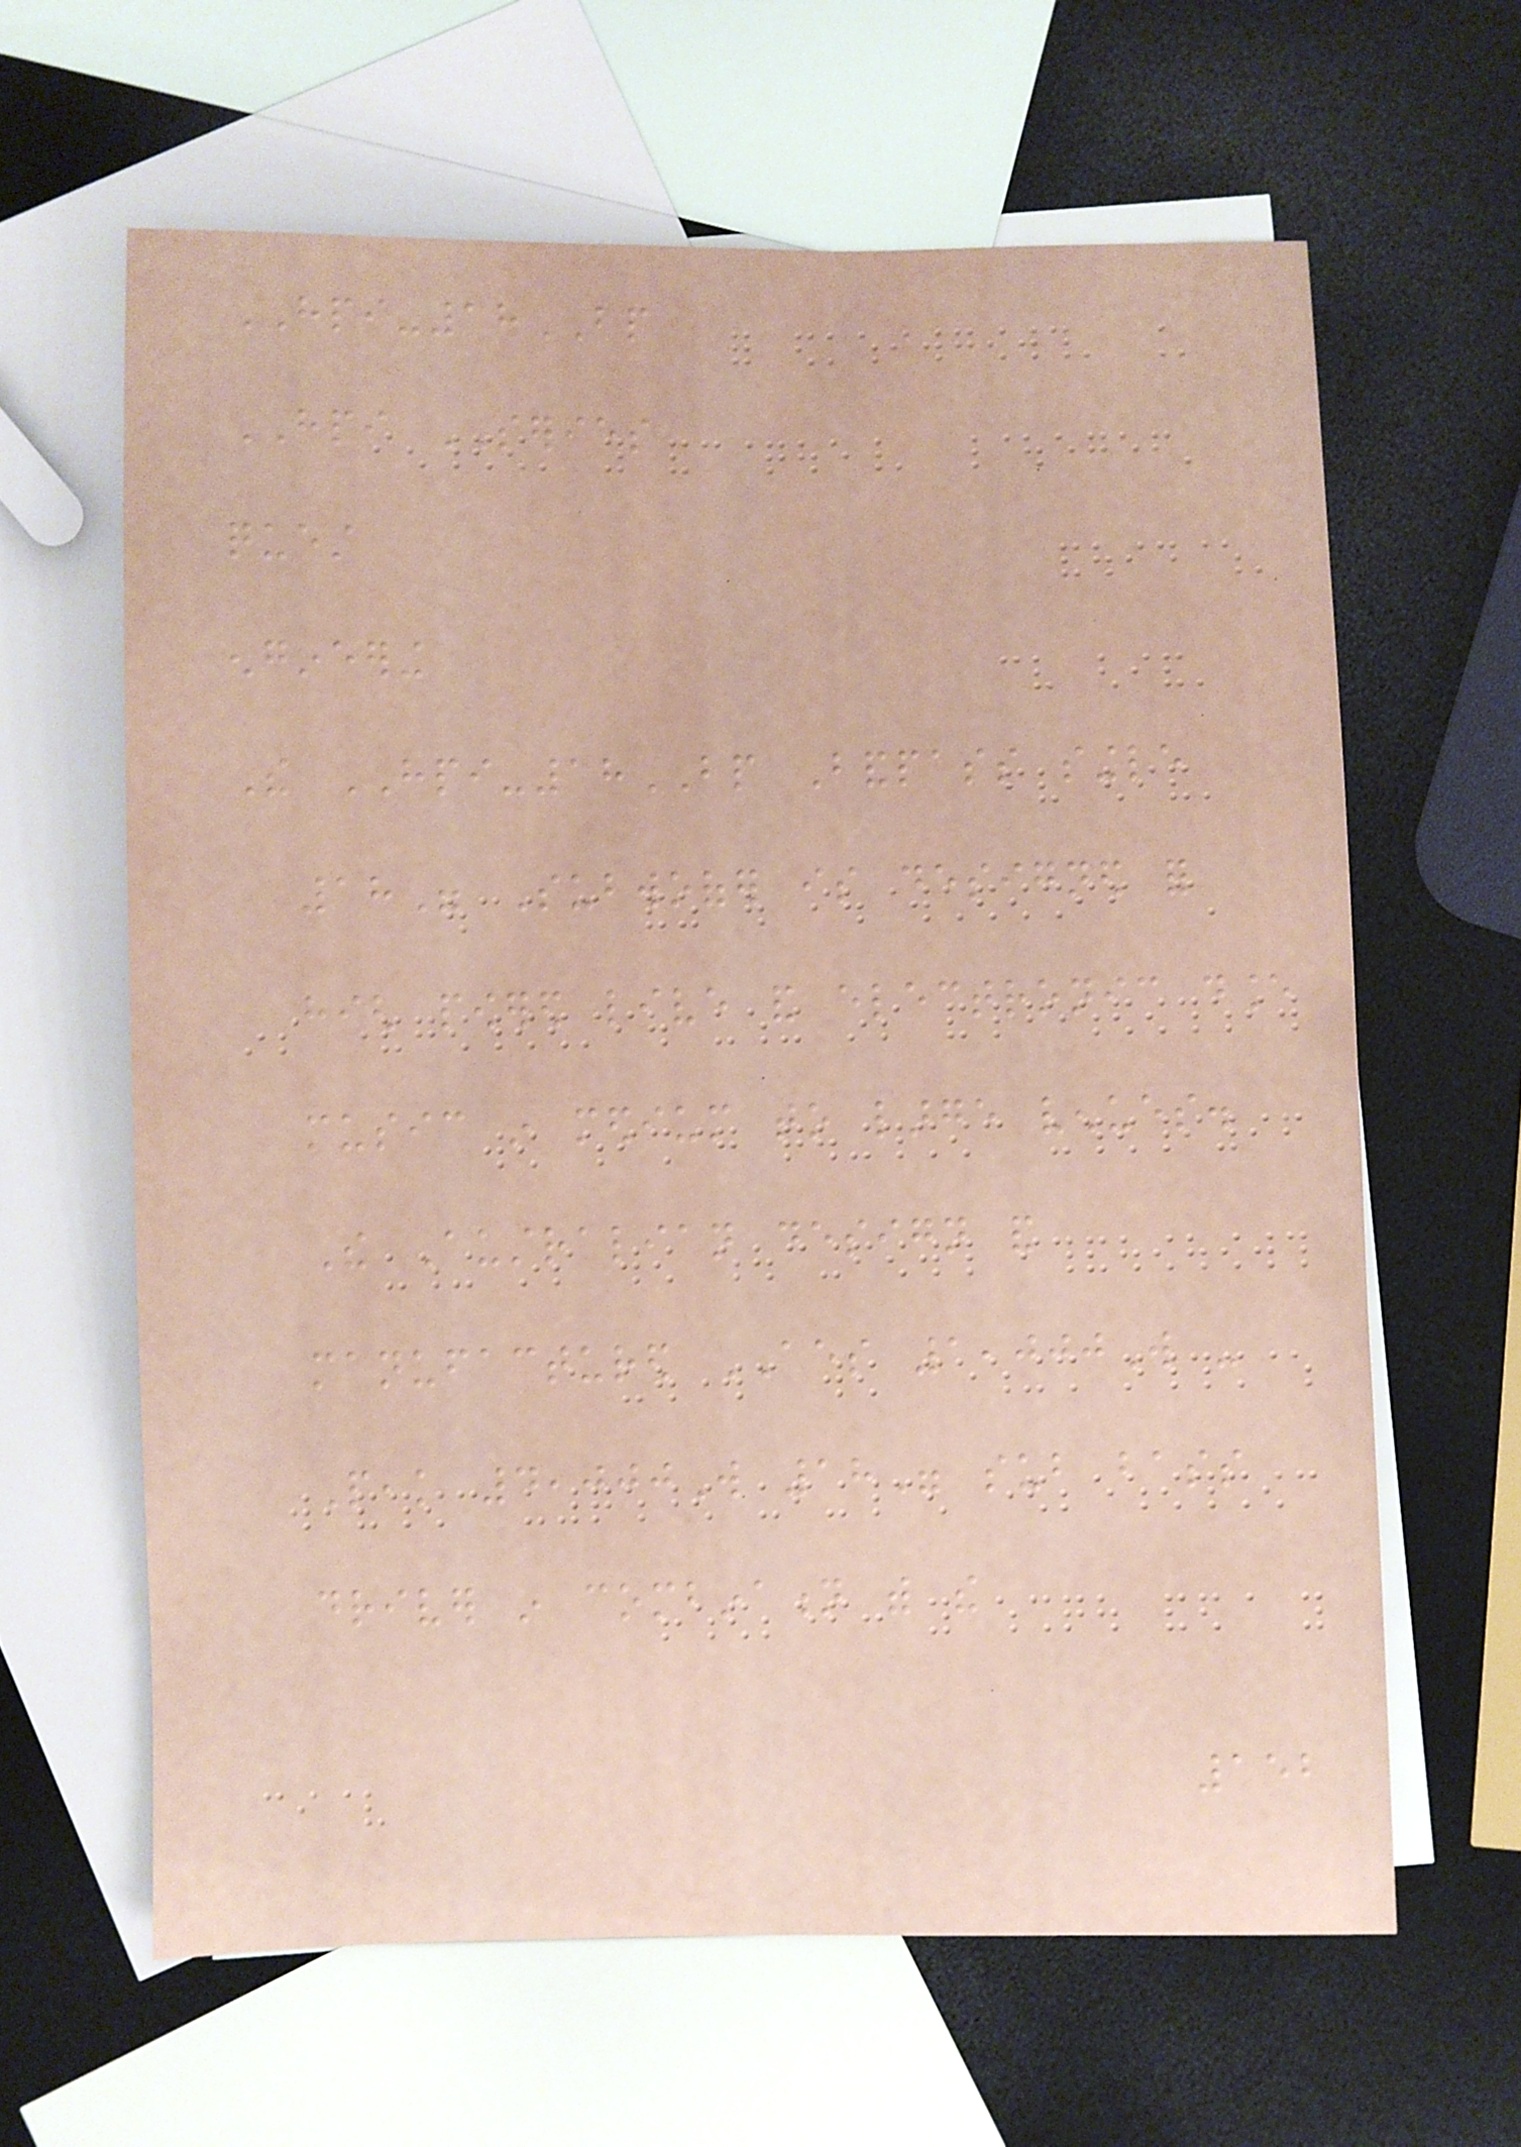HPI-18BP
HPI SERIES
quest
engineering
The HPI-18BP Bandpass single
18" Subwoofer is designed for
high powered live and electronic dance
music in medium to large venues.
The Australian design and
manufactured AES 1,000W -
Peak 4,000W 18" sub bass
driver in combination with the
152
